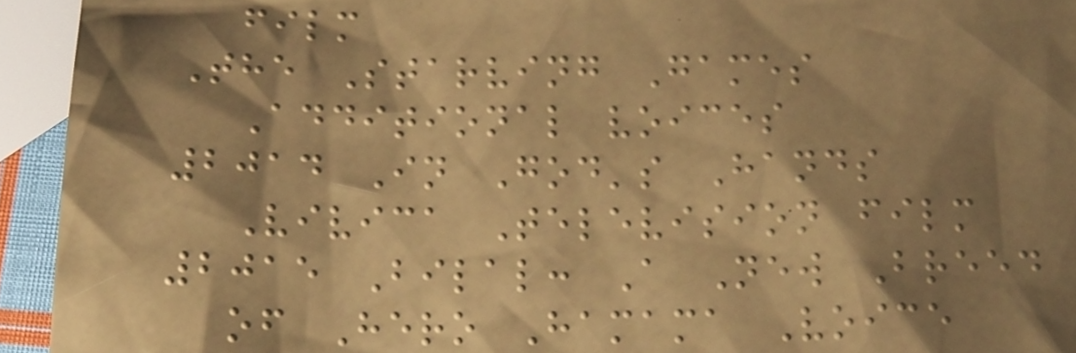film
The Starving Games
Additional voices
2014 In God's Hands
Vivica Television film
2015 Bilal: A New Breed
of Hero Hamama Voice
